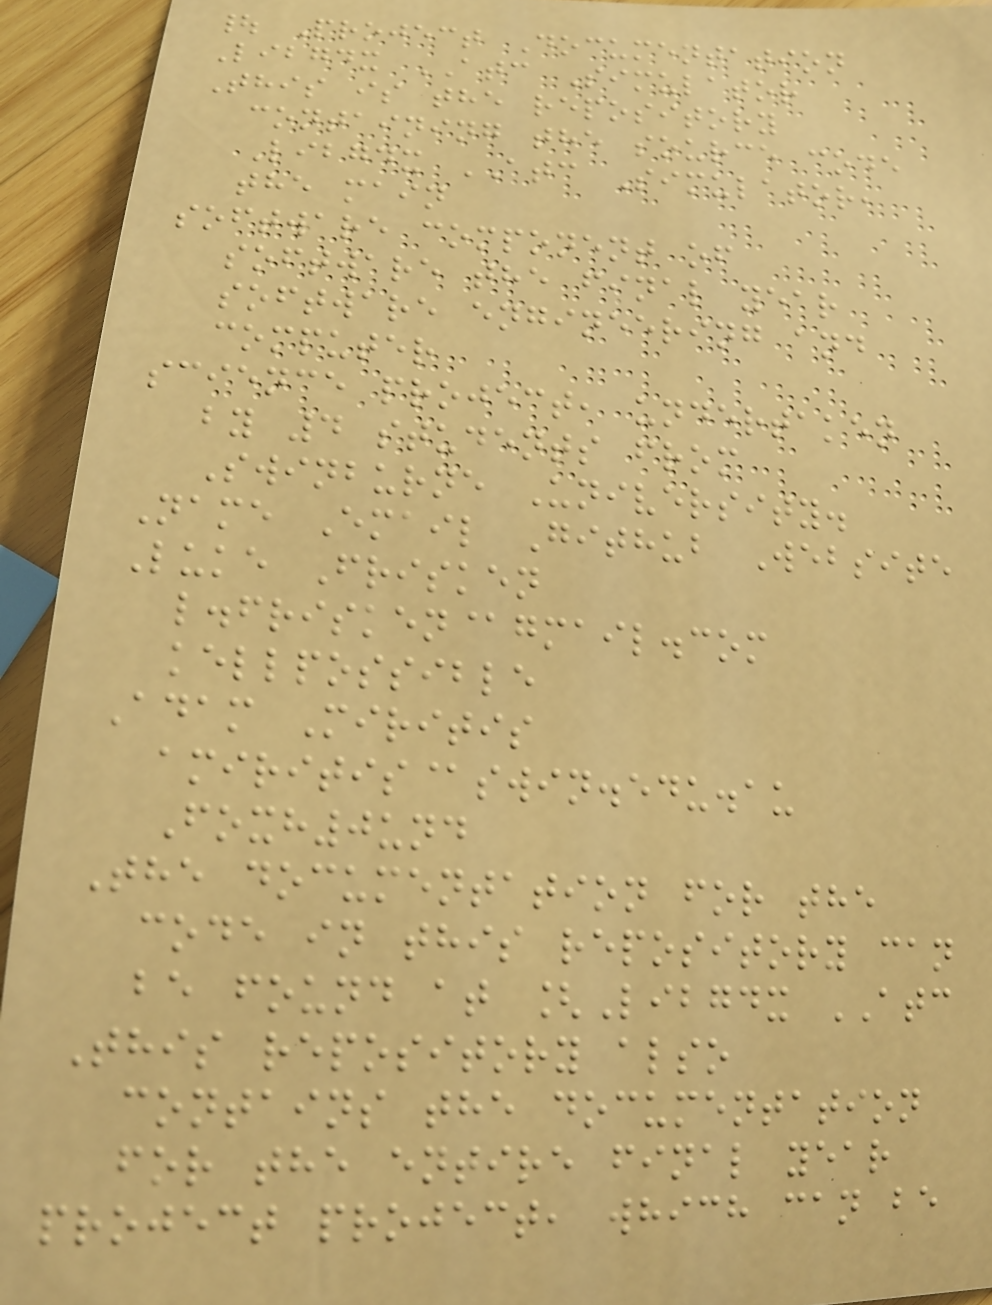| Project Documentation
Libgdx ATC Simulator
This is the repository
containing the source code
Libgdx ATC Simulator,
the main
software component of
software the final year
software engineering and
computer
science project, undertaken
by 4 students from
Swinburne University.
Name Email Github Website
Luke Frisken
l.frisken@gmail.com
kellpossible
Adam Miritis
amiritis@swin.edu.au
Foxh0und
The documentation for the
code in this repository can
be found at [Libgdx ATC
This repository also
contains the documentation
for the entire final year
project project, which can be
